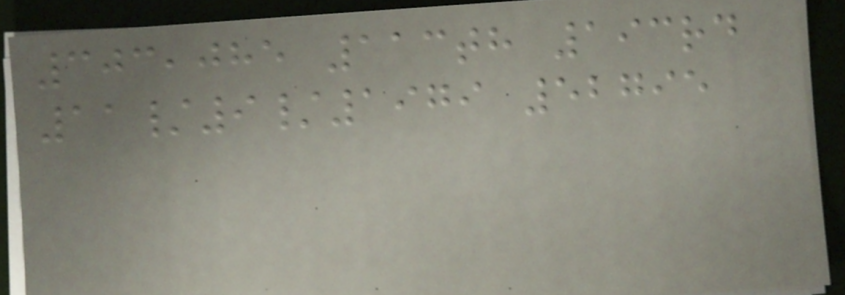303,085 113th 193rd
11/9/1979 52795
